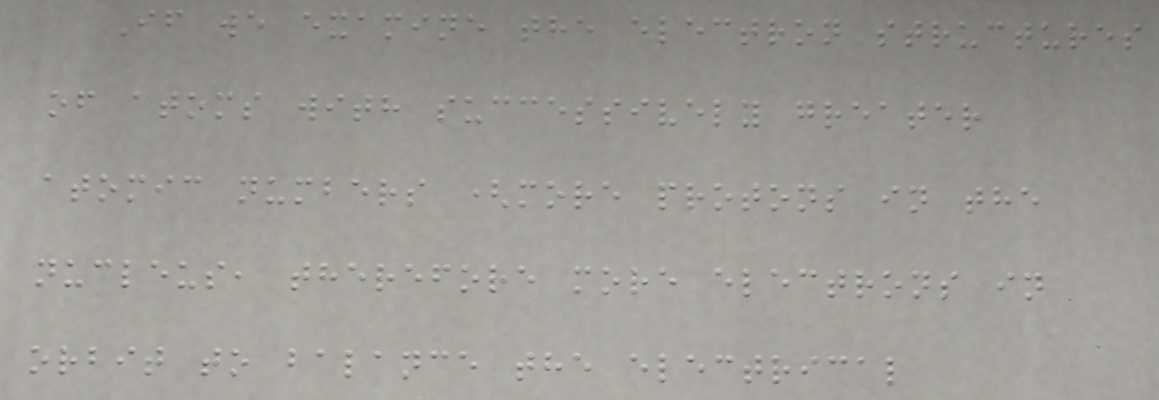If we examine the electron structures
of atoms with successively greater
atomic numbers (more protons in the
nucleus, therefore more electrons in
orbit to balance the electrical
